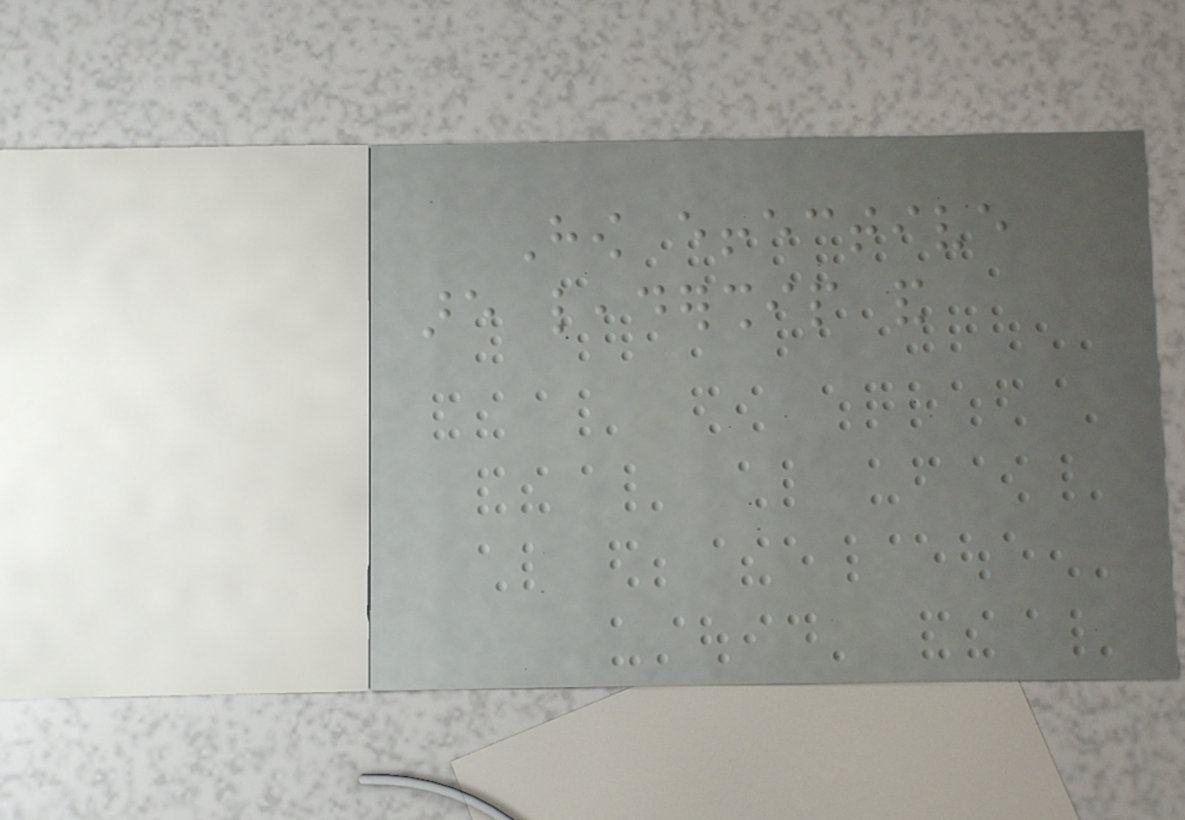How effective
are leadership and
